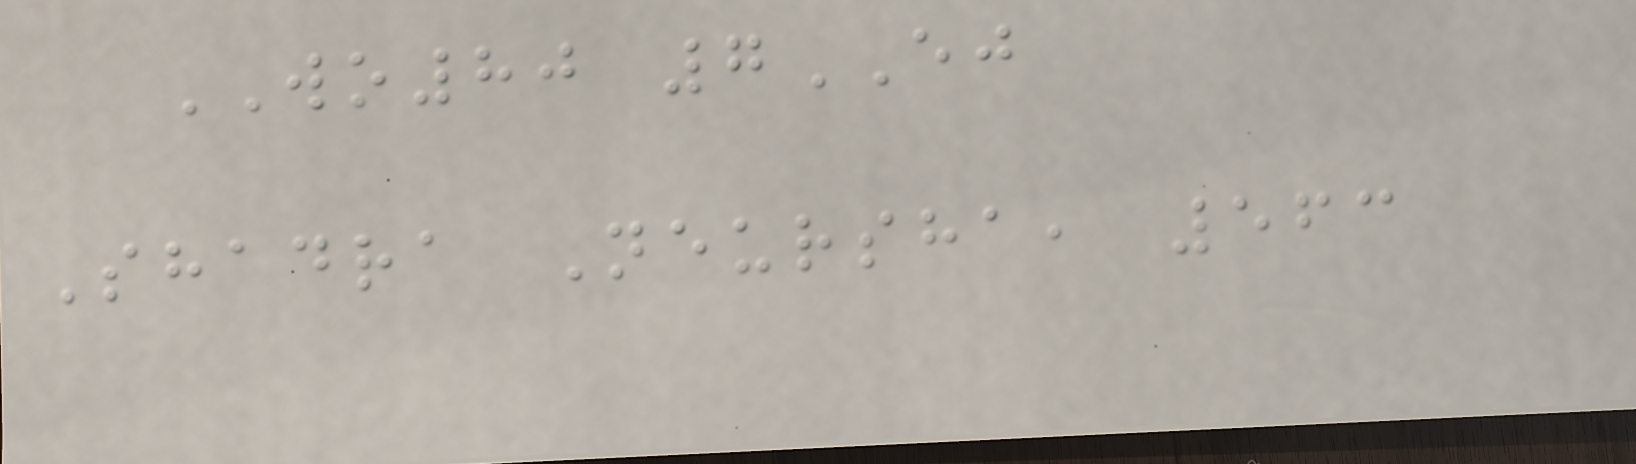WO80 7EJ
Shadra Neursha, 563
